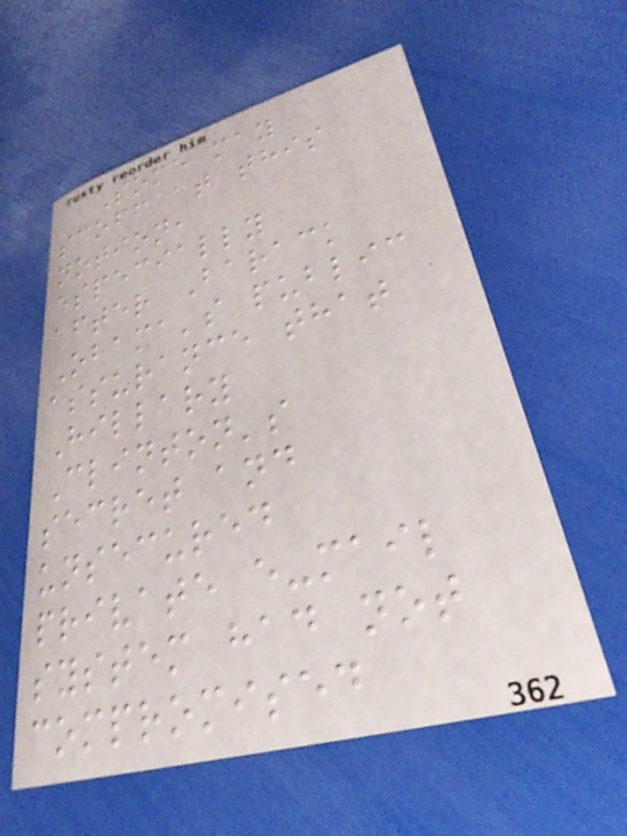Some may
scoff at this
notion,
especially
after Barack
Obama's public
assurance that
Hillary
Clinton's
secret and
unsecured
private e-mail
system had not
compromised
